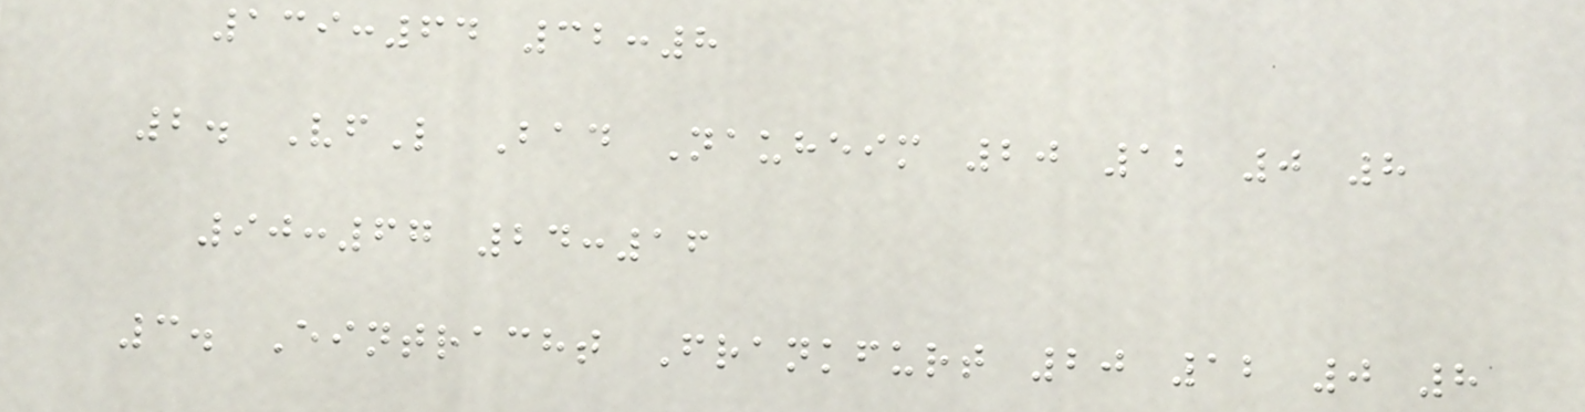139:64 32:8
2. VfL Bad Nauheim 20 12 0 8
90:67 24:16
3. Eintracht Frankfurt 20 12 0 8
